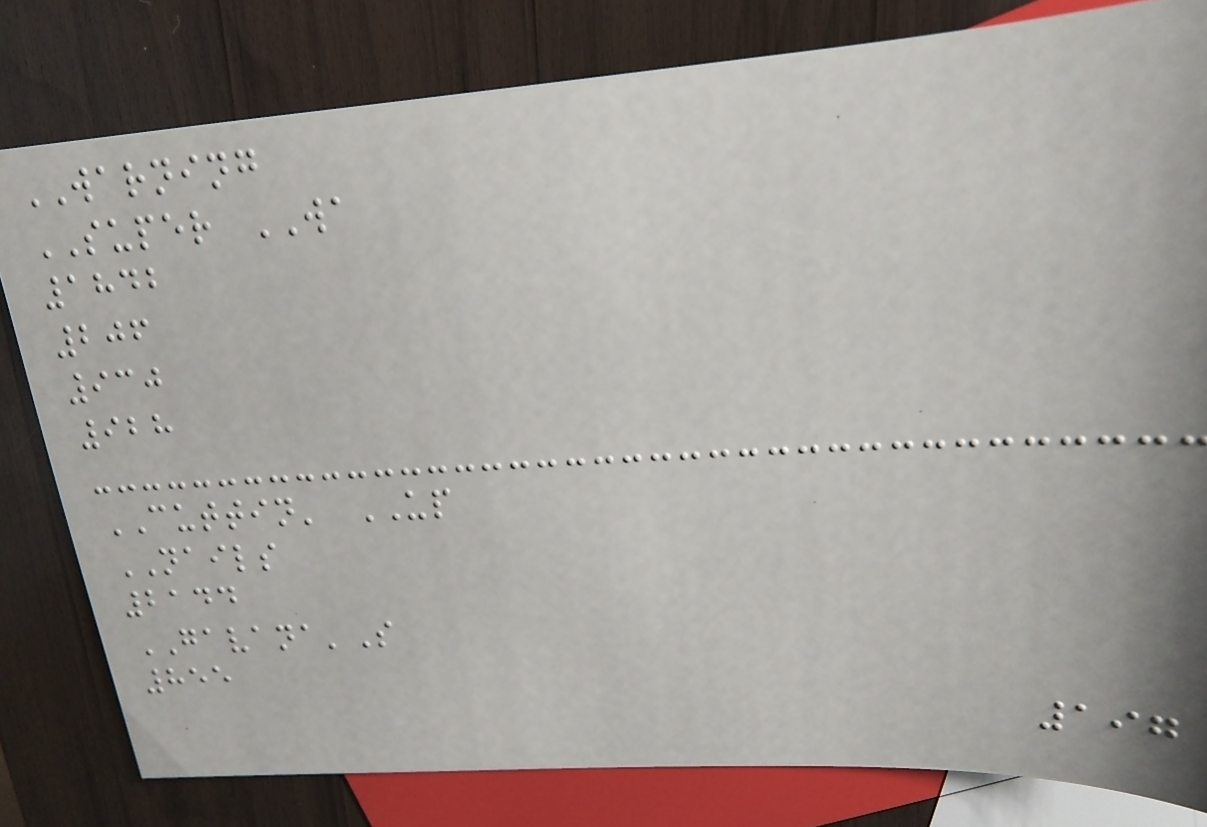WARNING
SUPER WA
1842
206
930
928
CUTTIN' UP
NAILS
2144
GAVANA'S
855
197
